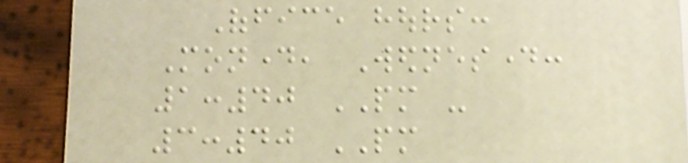Office hours:
Monday, Wednesday:
1:40 PM -
3:40 PM
